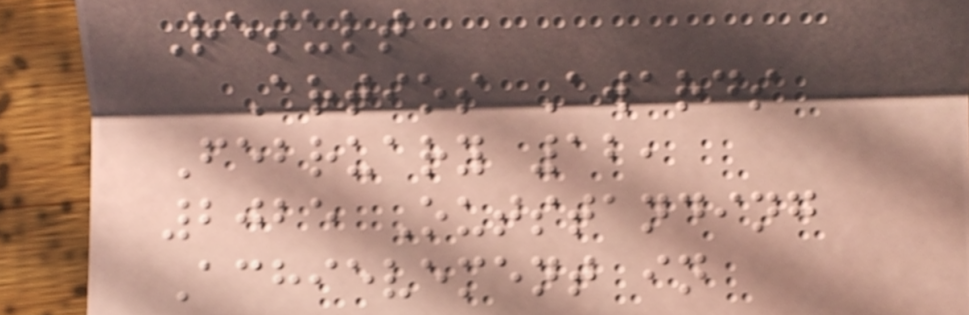Result
Artios Awards
February 12,
2025 Outstanding
Achievement in
